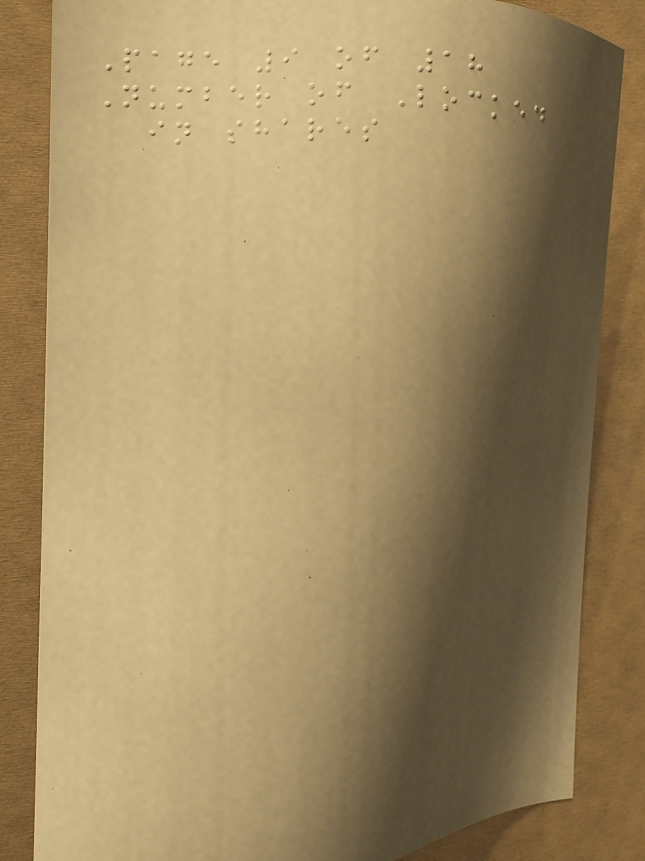Page 9 of 18
Number of Locked
in shares
